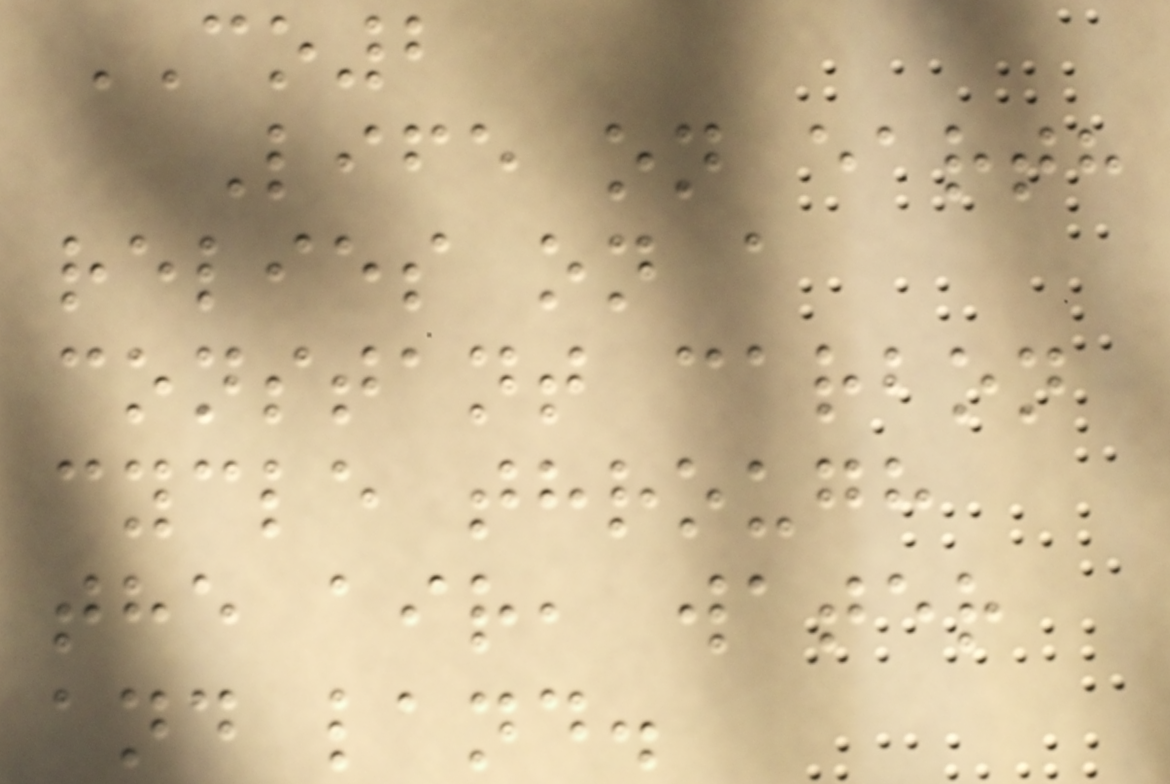CO2
Life on earth
relies on a
constant carbon
cycle through
the air, water
and land.
